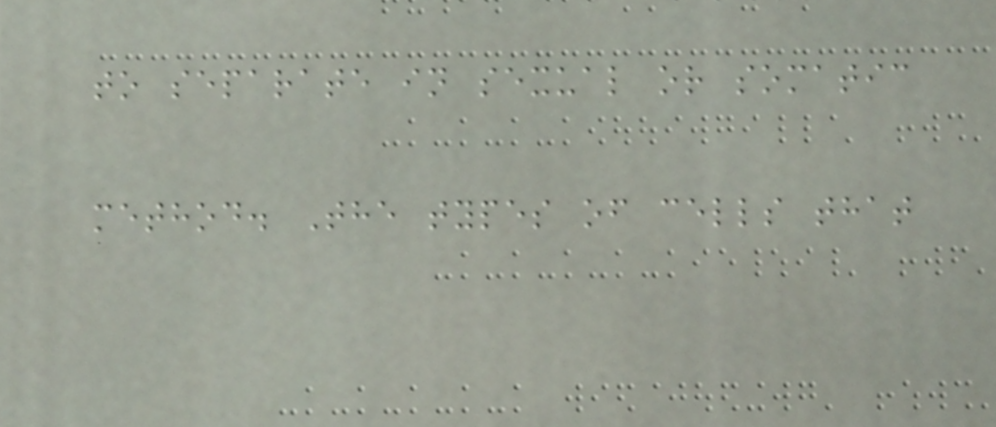to separate in sexual or somatic
method. The types of cells that
